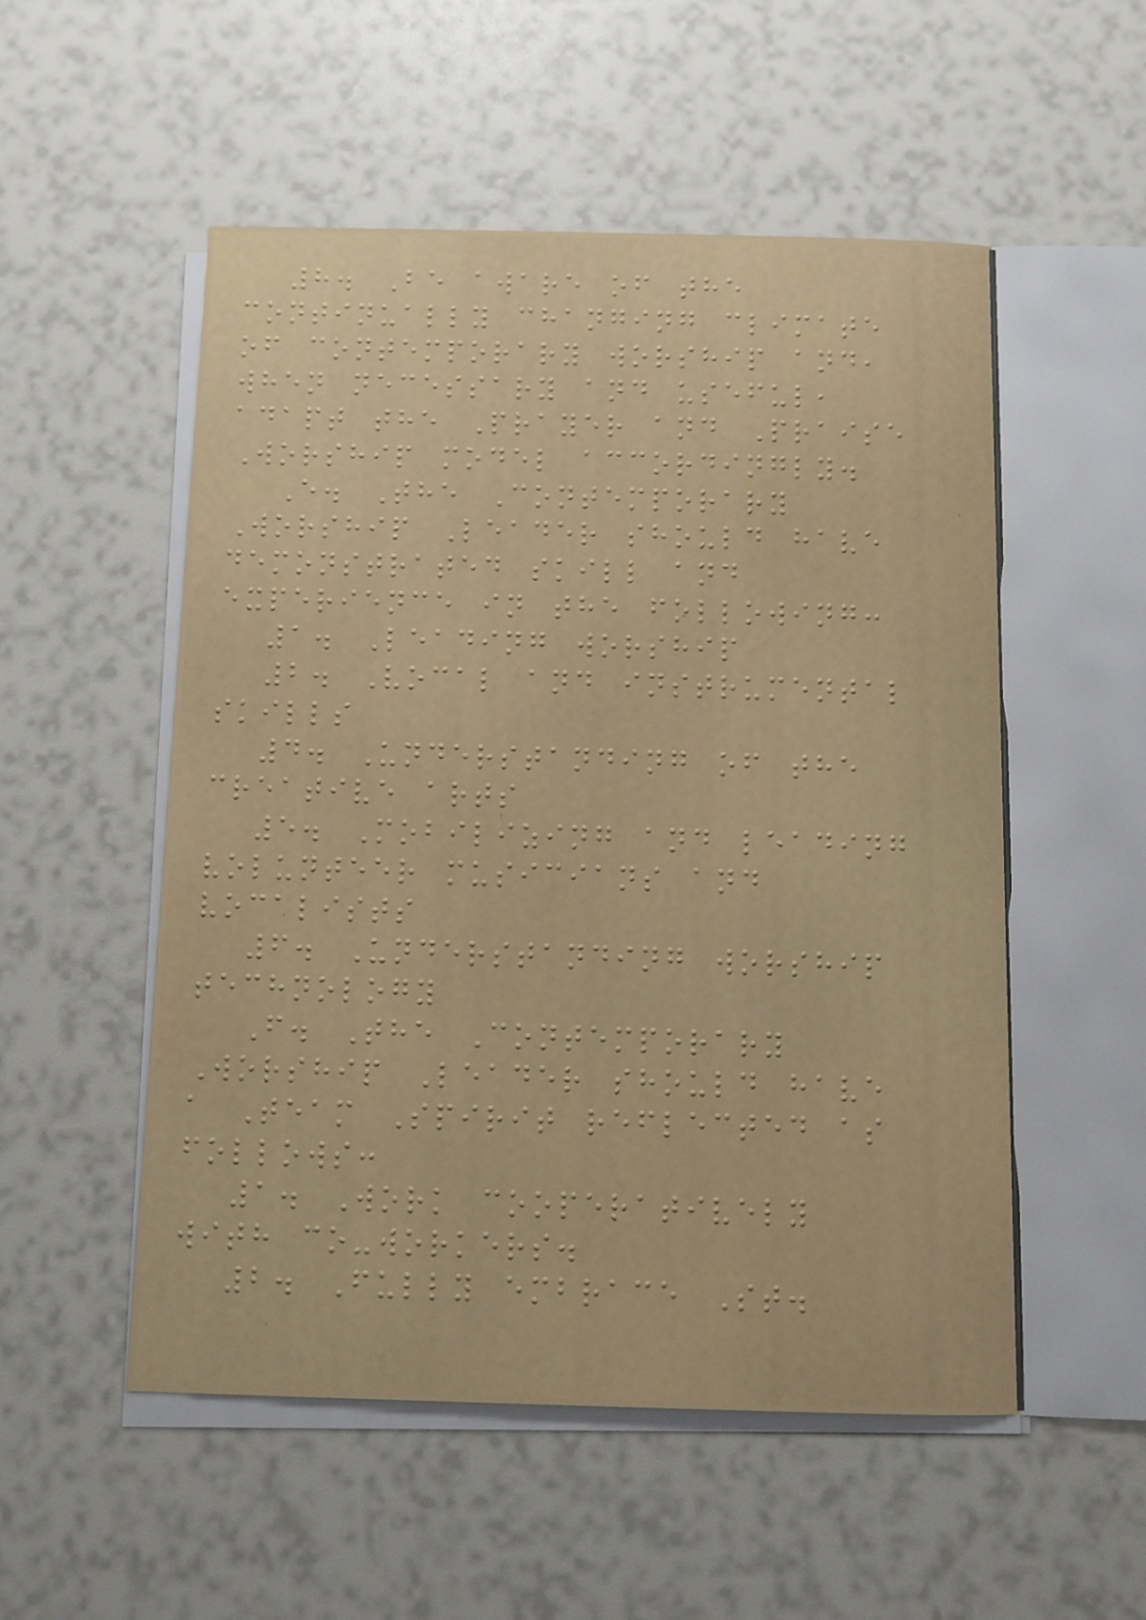8. Be aware of the
continually changing climate
of contemporary worship and,
when necessary and useful,
adapt the Prayer and Praise
Worship model accordingly.
E. The Contemporary
Worship Leader should have
demonstrated skill and
experience in the following:
1. Leading worship
2. Vocal and instrumental
skills
4. Understanding of the
creative arts
5. Mobilizing and leading
volunteer musicians and
vocalists
6. Understanding worship
technology
F. The Contemporary
Worship Leader should have
a Team Spirit reflected as
follows:
1. Work cooperatively
with co-workers.
2. Fully embrace St.
